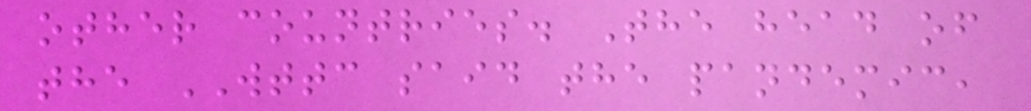other countries. The head of
the WTTC said the pandemic,
